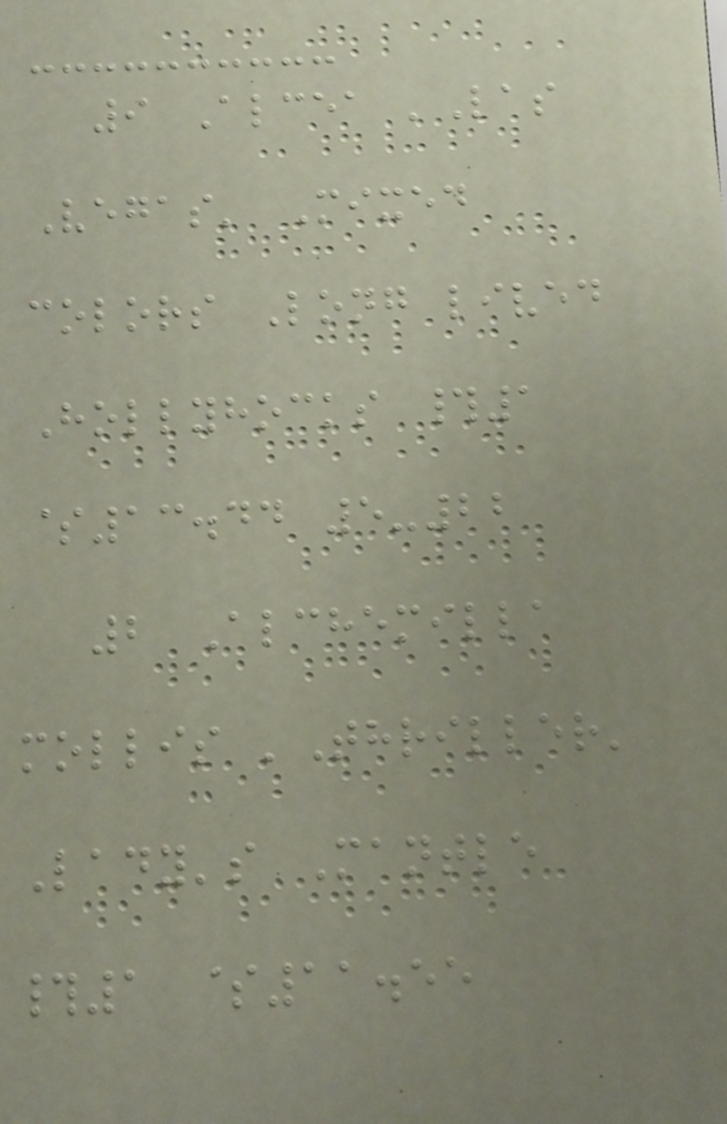9 Alcea 'Las
Vegas' Mixed
colors Long lived
Hollyhocks #1
$13.44 5-22
2 Alchemilla
mollis 'Thriller'
Lady's Mantle
#1 $11.55
